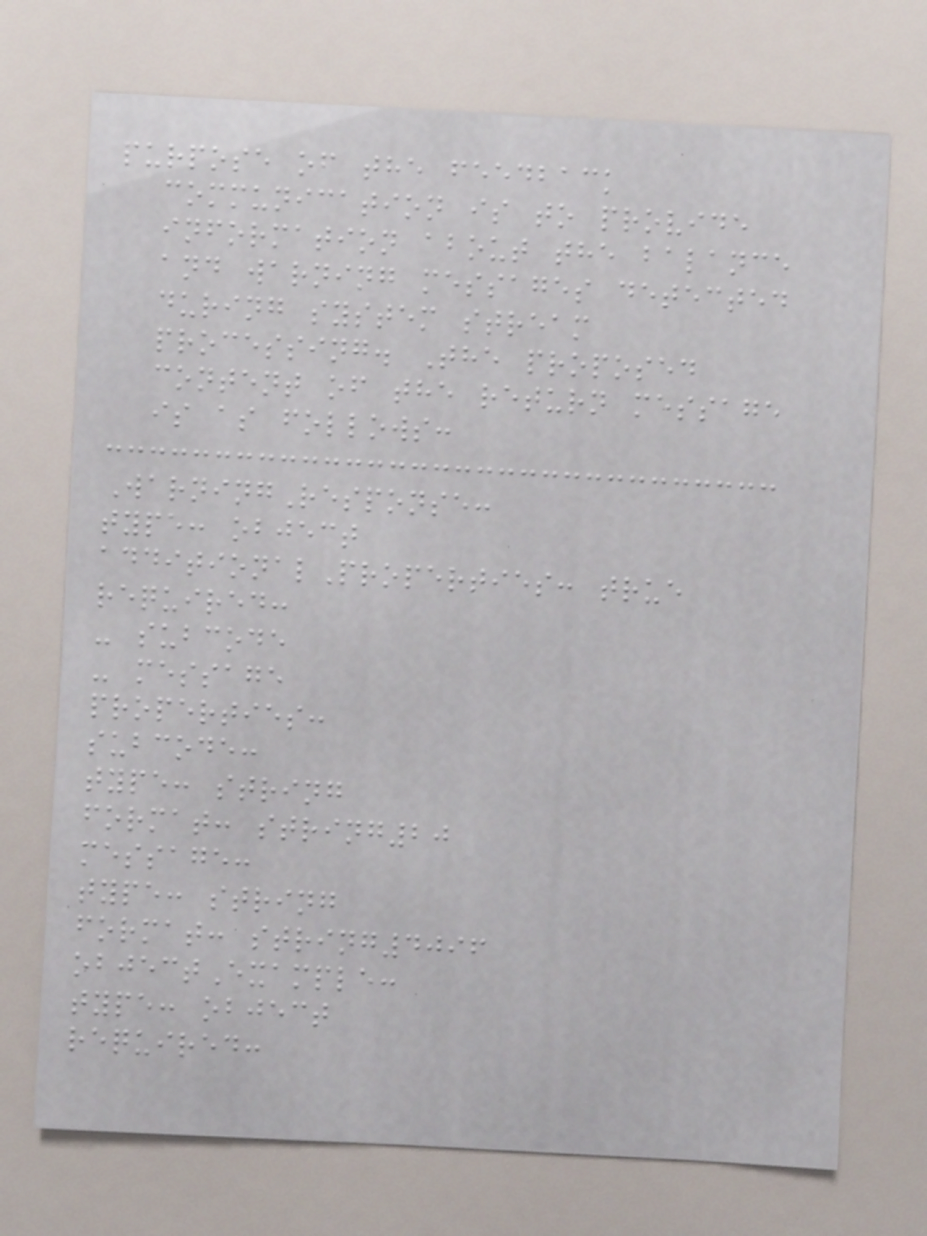purpose of the feedback
communication is to provide
information about the balance
and warning messages detected
during system stream
processing. The proposed
content of the return message
is as follows:
WarningResponse:
type: object
additionalProperties: true
required:
- subcode
- message
properties:
subcode:
type: string
format: string20
message:
type: string
format: string4096
objectExample:
type: object
required:
